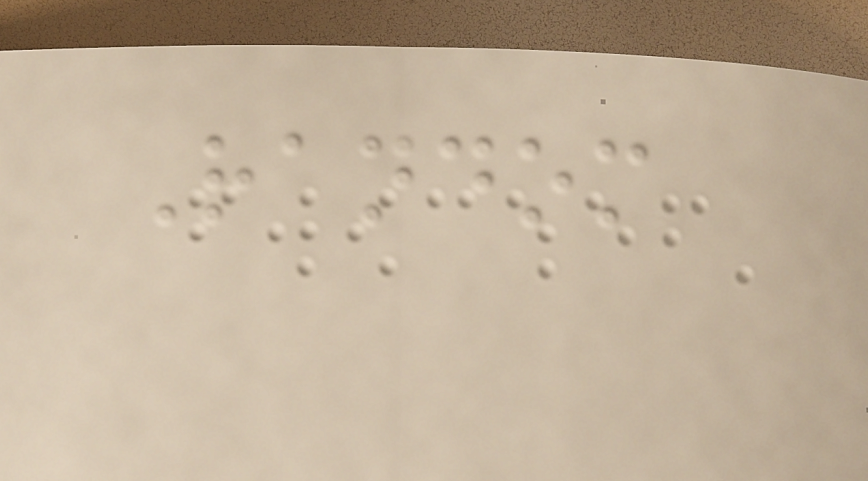Random
